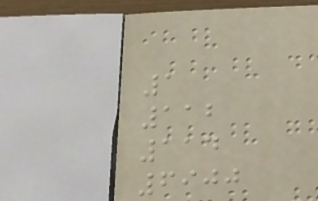1
112
114
6900
